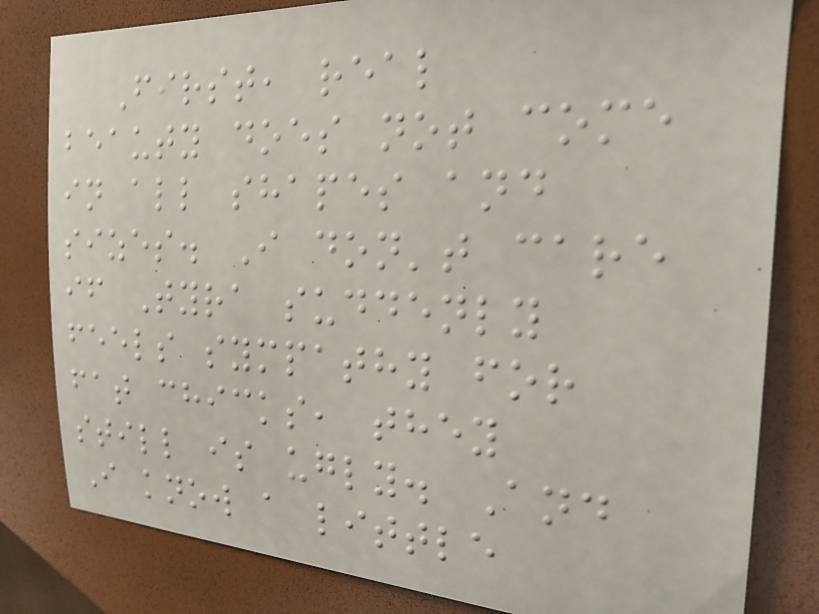First, real
beauty does not come
in all shapes and
sizes. I don't care
if Tyra suddenly
feels sympathy for
fat chicks, they
still is ugly. And
I know a little
